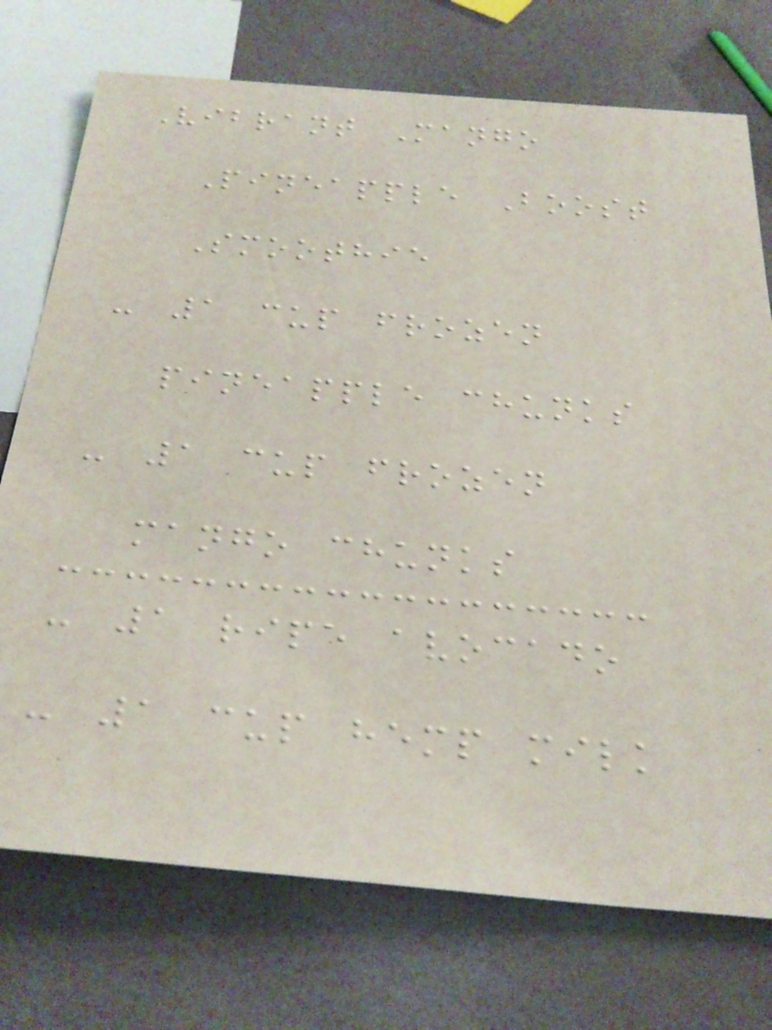Vibrant Mango
Pineapple Boost
Smoothie
- 1 cup frozen
pineapple chunks
- 1 cup frozen
mango chunks
- 1 ripe avocado
- 1 cup hemp milk
